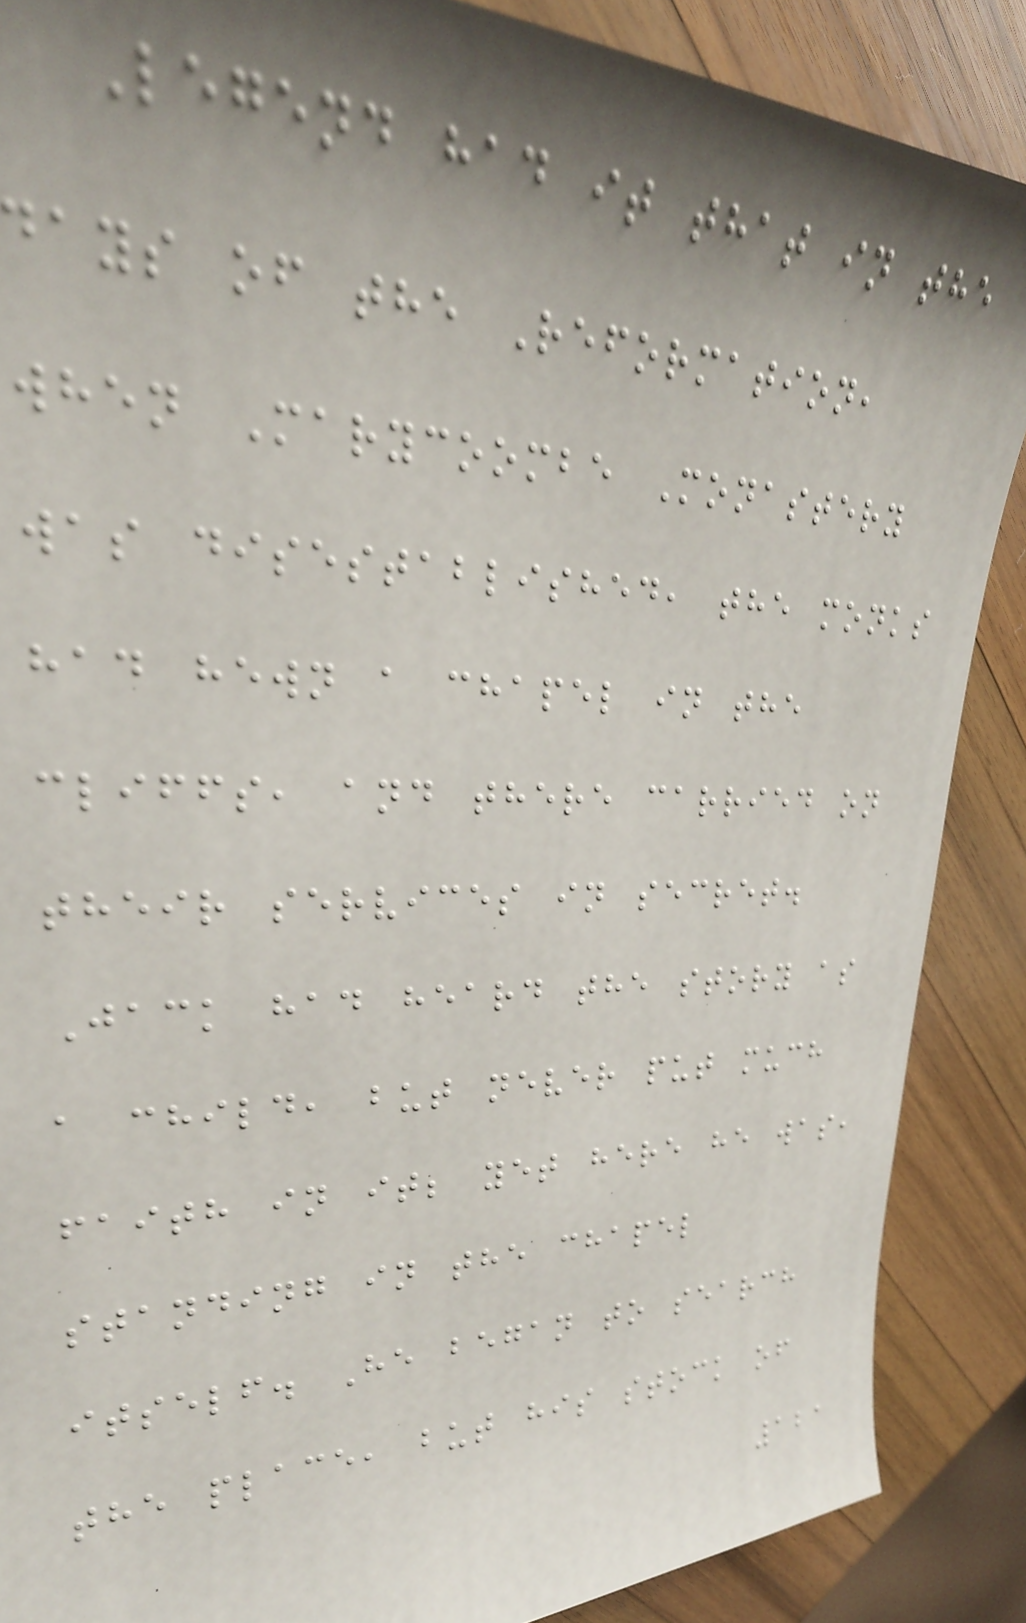Legend had it that in the
days of the Reformation,
when Marycoombe Monastery
was disestablished, the monks
had hewn a chapel in the
cliffs, and there carried on
their services in secret.
Jack had heard the story as
a child, but never put much
faith in it; yet here he was,
standing in the chapel
itself. He began to search
the place, but his stock of
121
